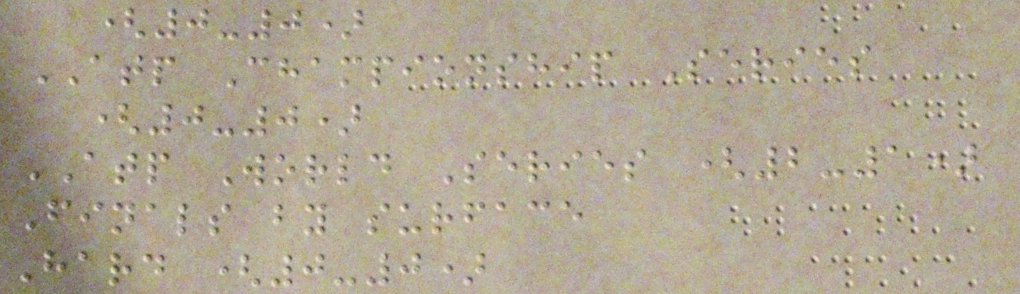(0-0)
ATP Championship Series
(0-0)
ATP World Series (2-1)
Finals by surface
Hard (0-0)
